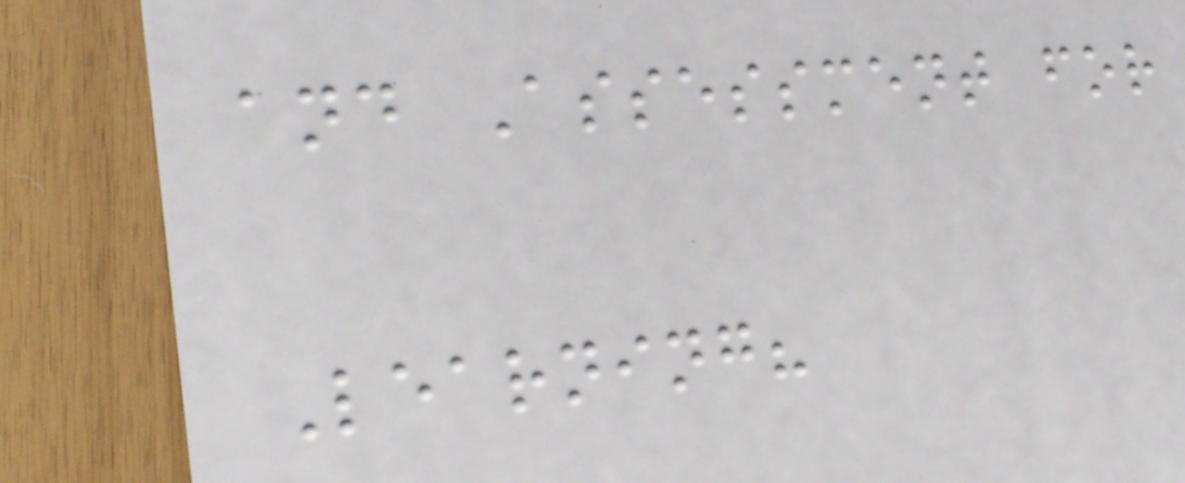and Assessment for
Learning?
